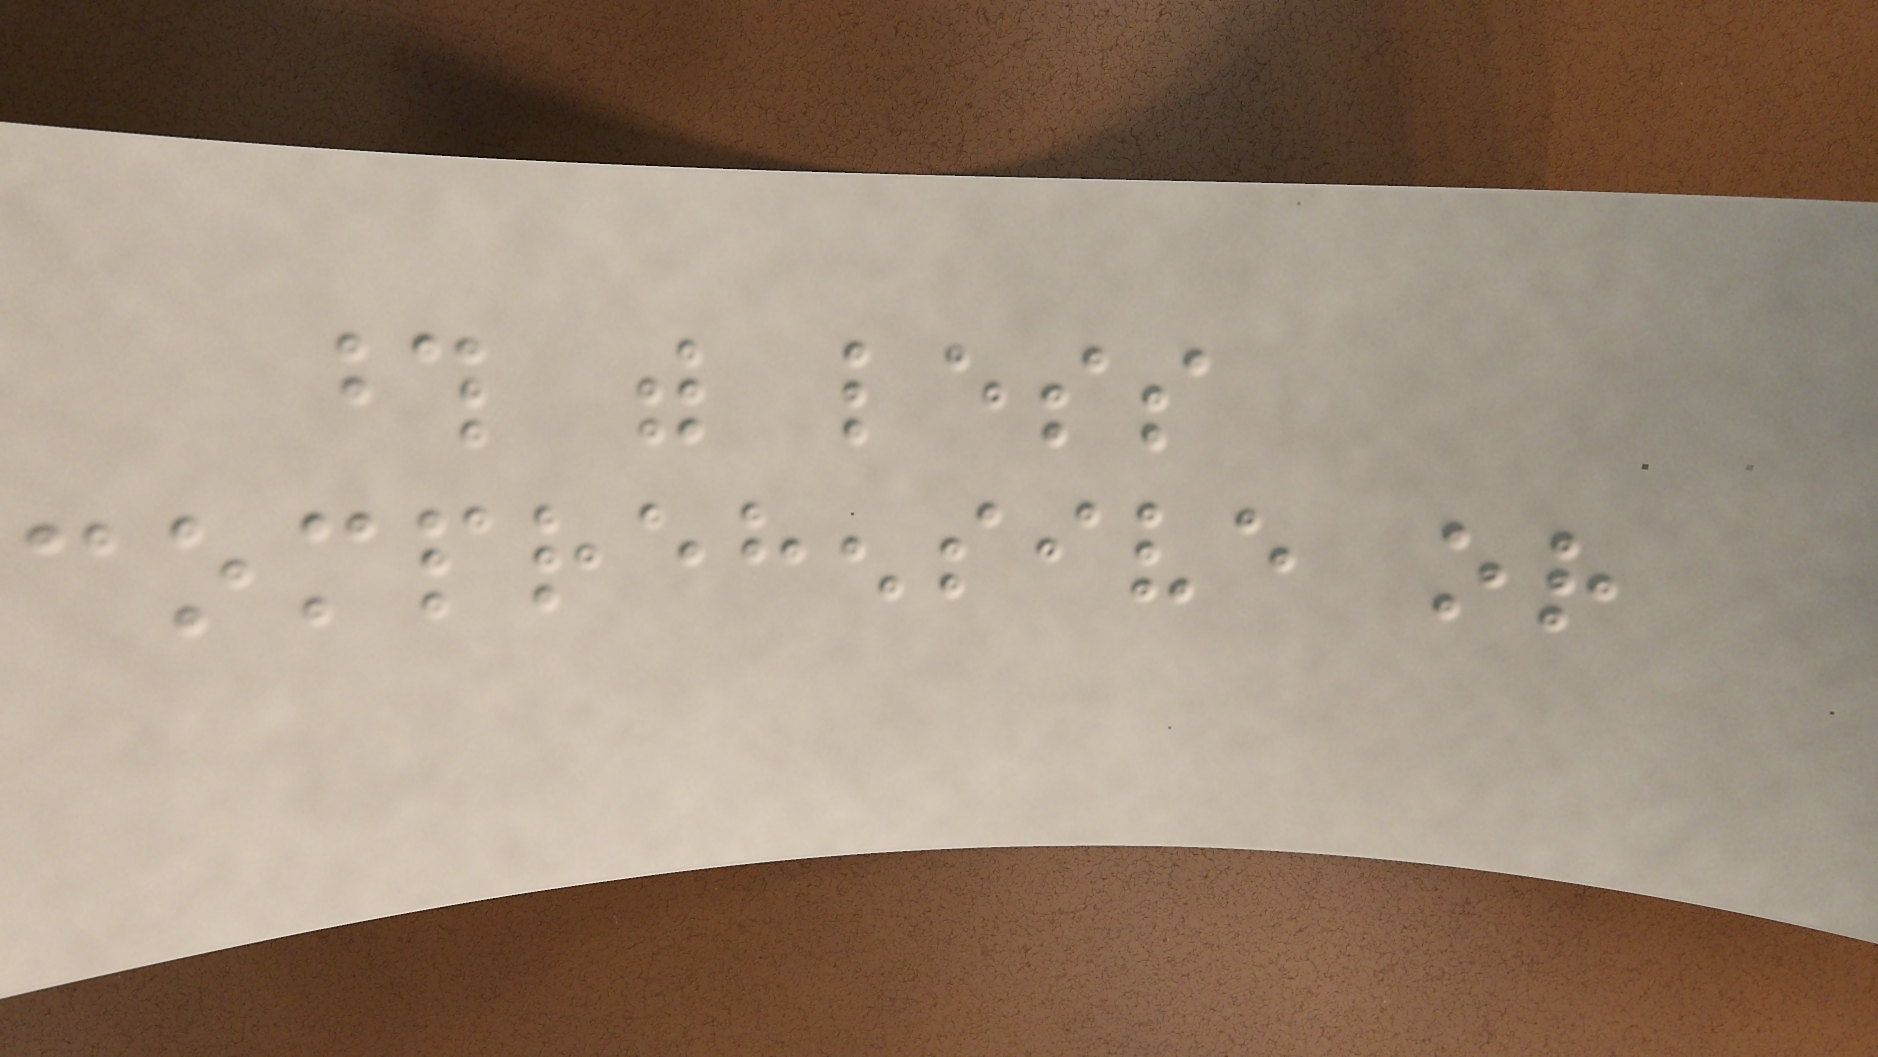those with less
comprehensive or
